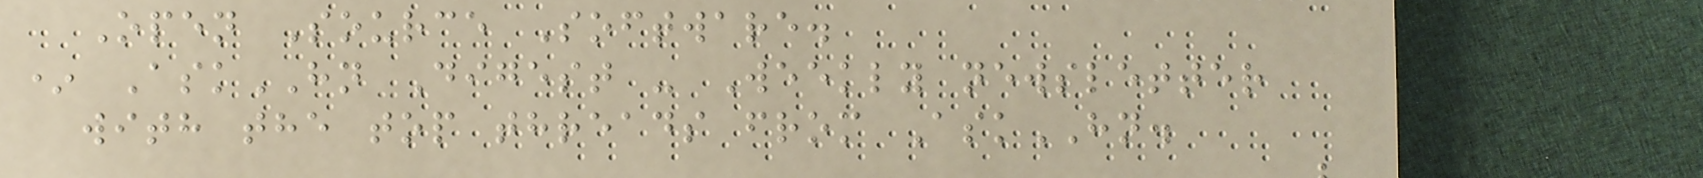Open Source Software.
* AskHN Digest - Weekly newsletter
with the top threads from AskHN.
